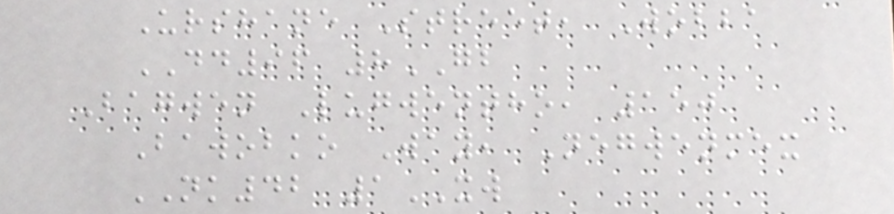Urshane Street, Wobba
DD96 8GB
Bagwen Lugwentho, 150
Bawobko Way, Negwenmex
NK42 1XW
